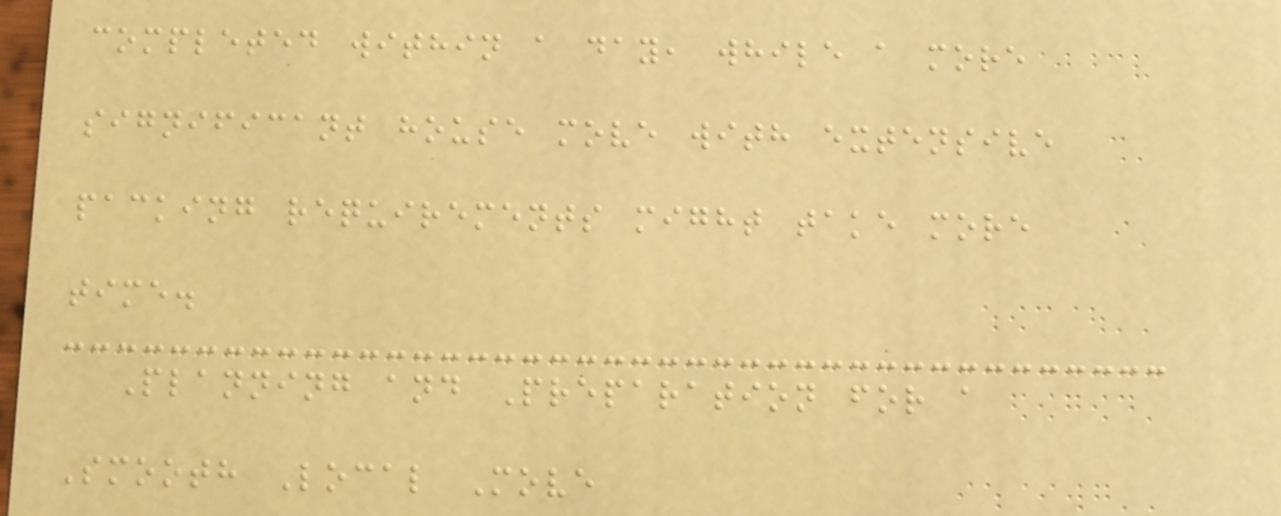completed within a day, while a more
significant house move with extensive
packing requirements might take more
time.
Planning and Preparation for a
Smooth Local Move
